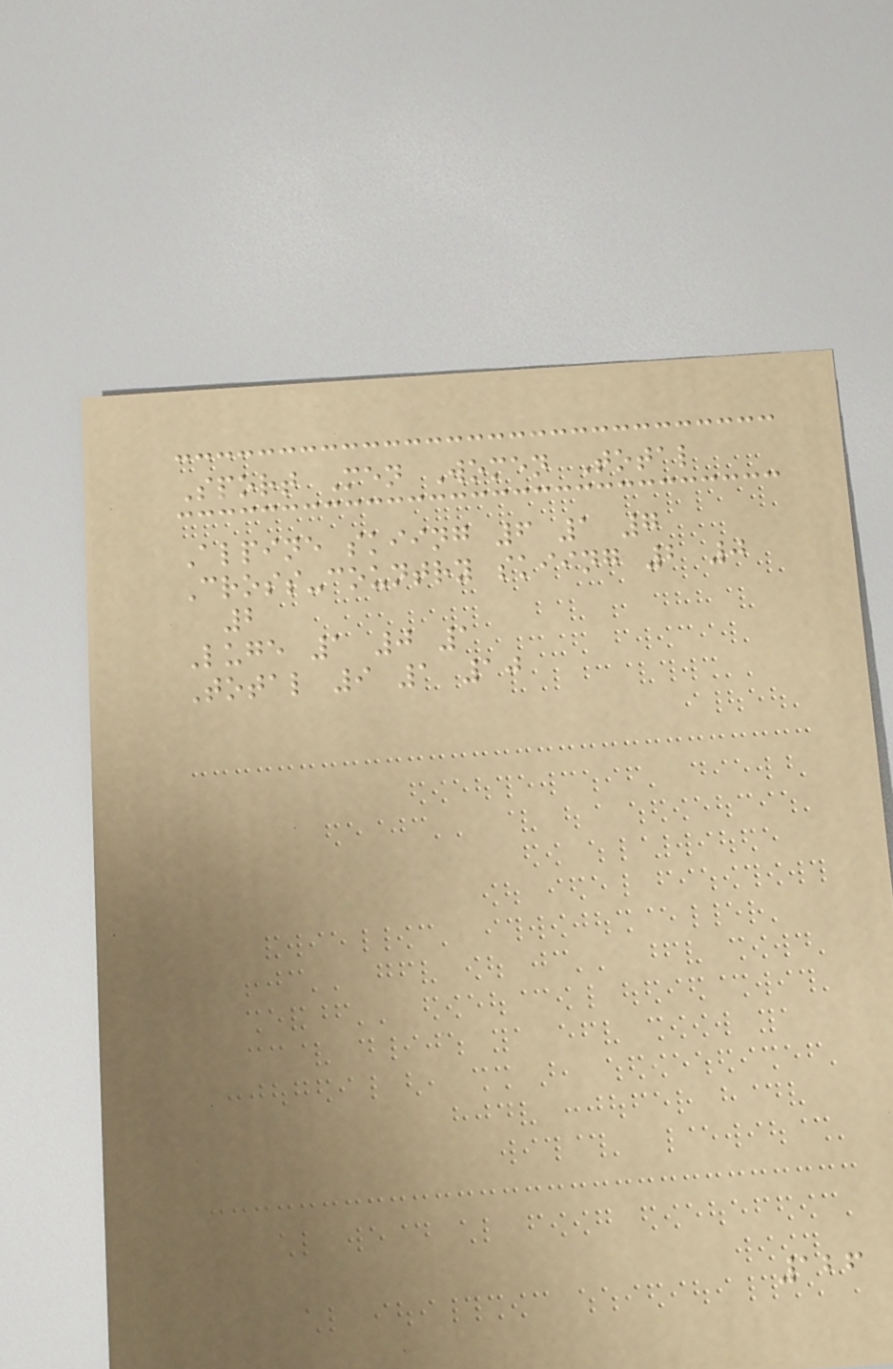Sport Men Women Total
Alpine skiing 6 1 7
Cross-country skiing 2 0
2
Luge 1 0 1
Total 9 1 10
126
